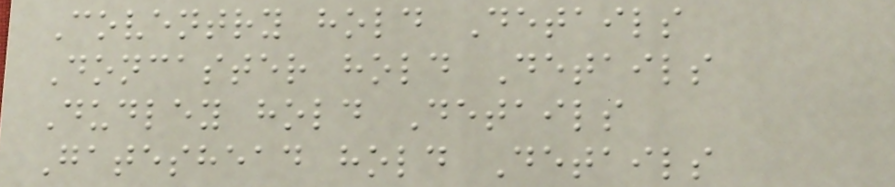Coventry hold Details
Doncaster hold Details
Dudley hold Details
Gateshead hold Details
